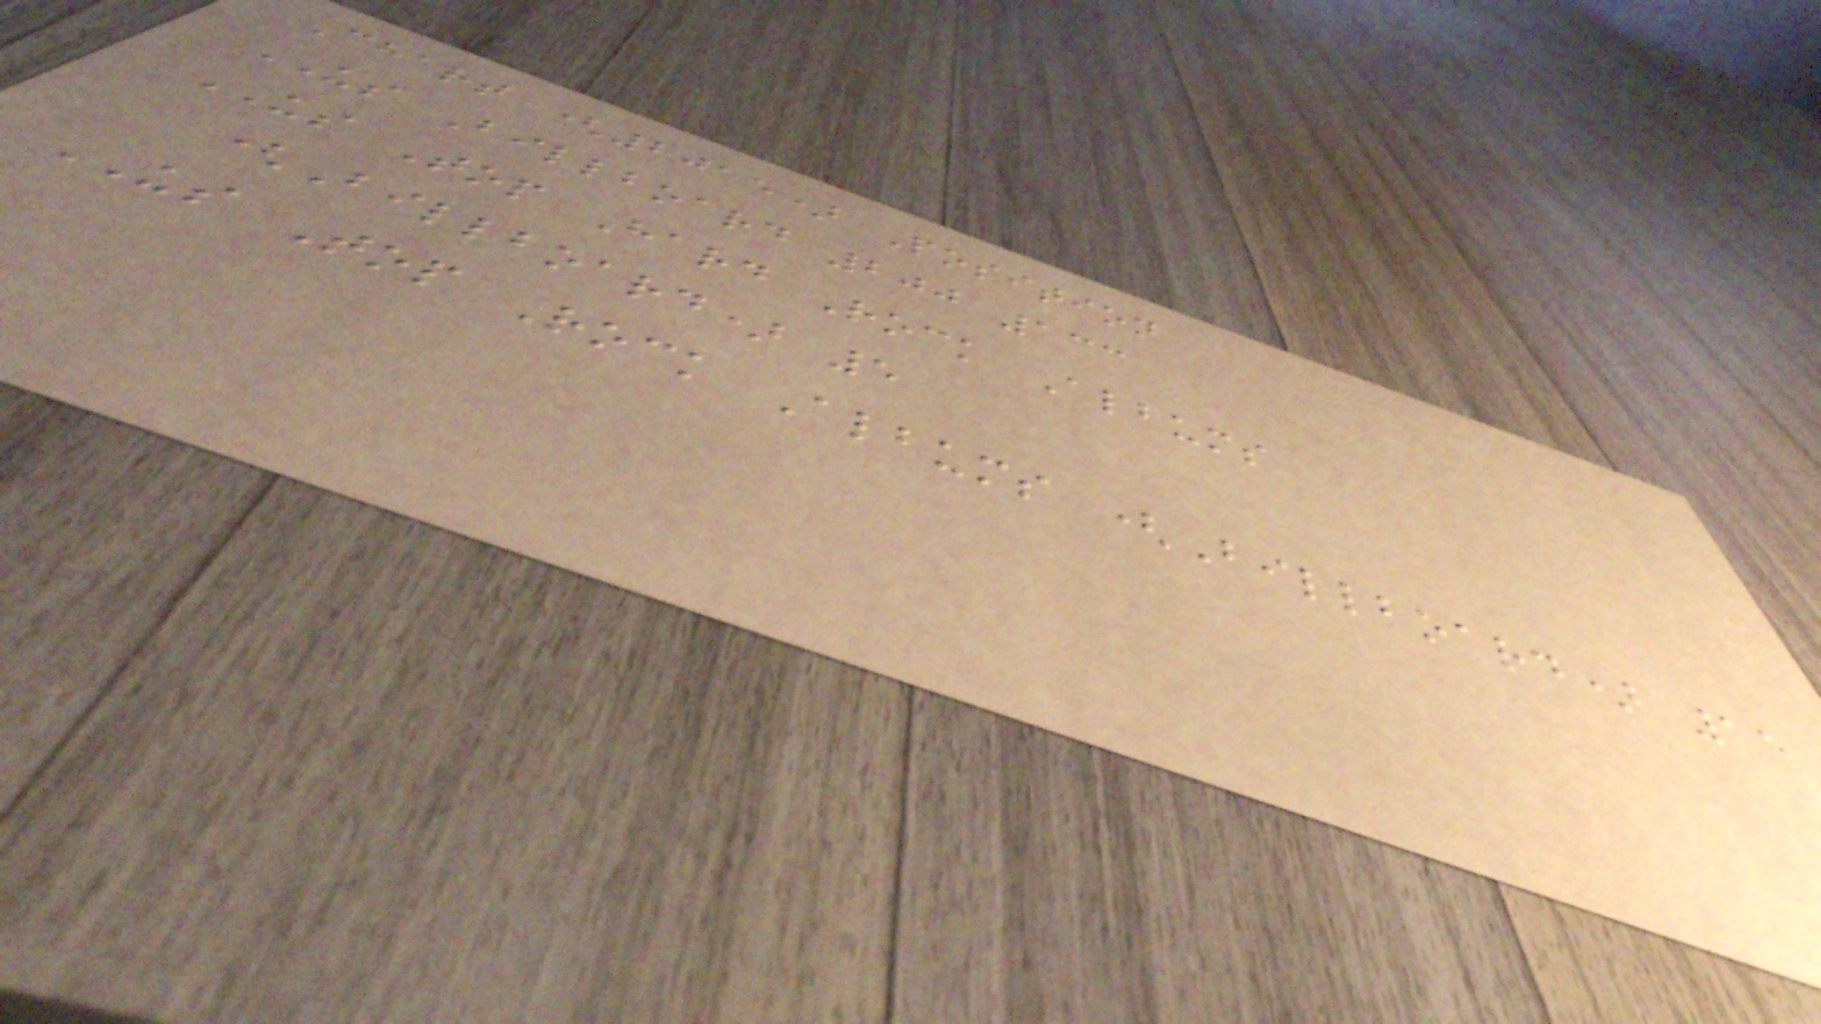Chart (2015) Position
US Billboard 200 133
US Top Hard Rock Albums
(Billboard) 5
US Top Rock Albums (Billboard) 15
